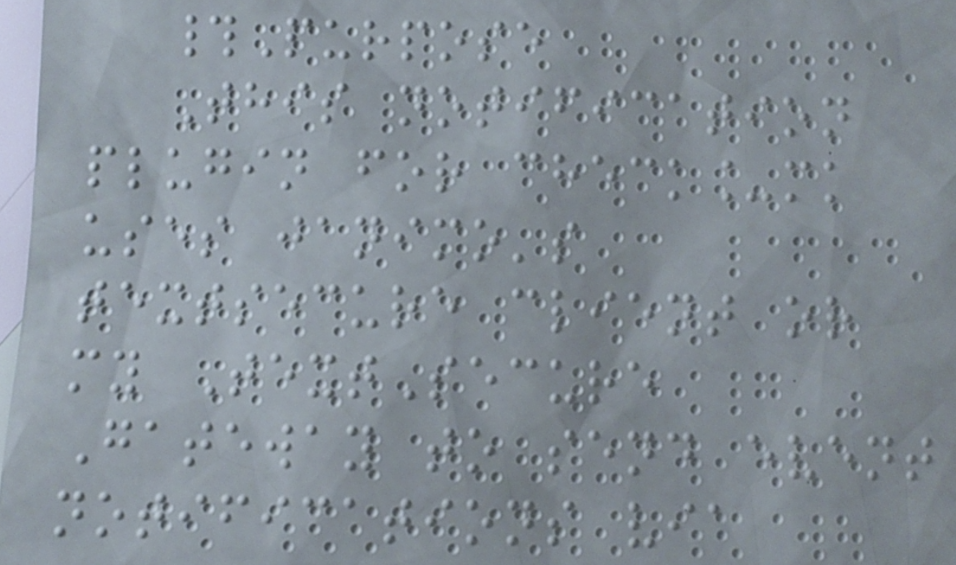#Purpose
This notification
plugin for check_mk
uses janimo's
textsecure client or
my TextSecure
Gateway to send event
notifications via
